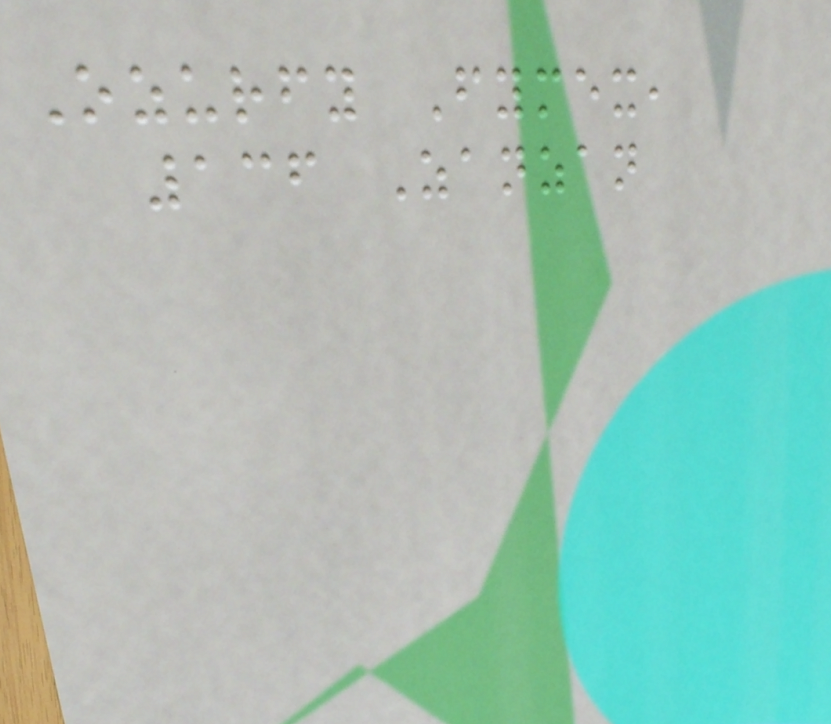Ozurfy Fymex,
136 Zanzan
